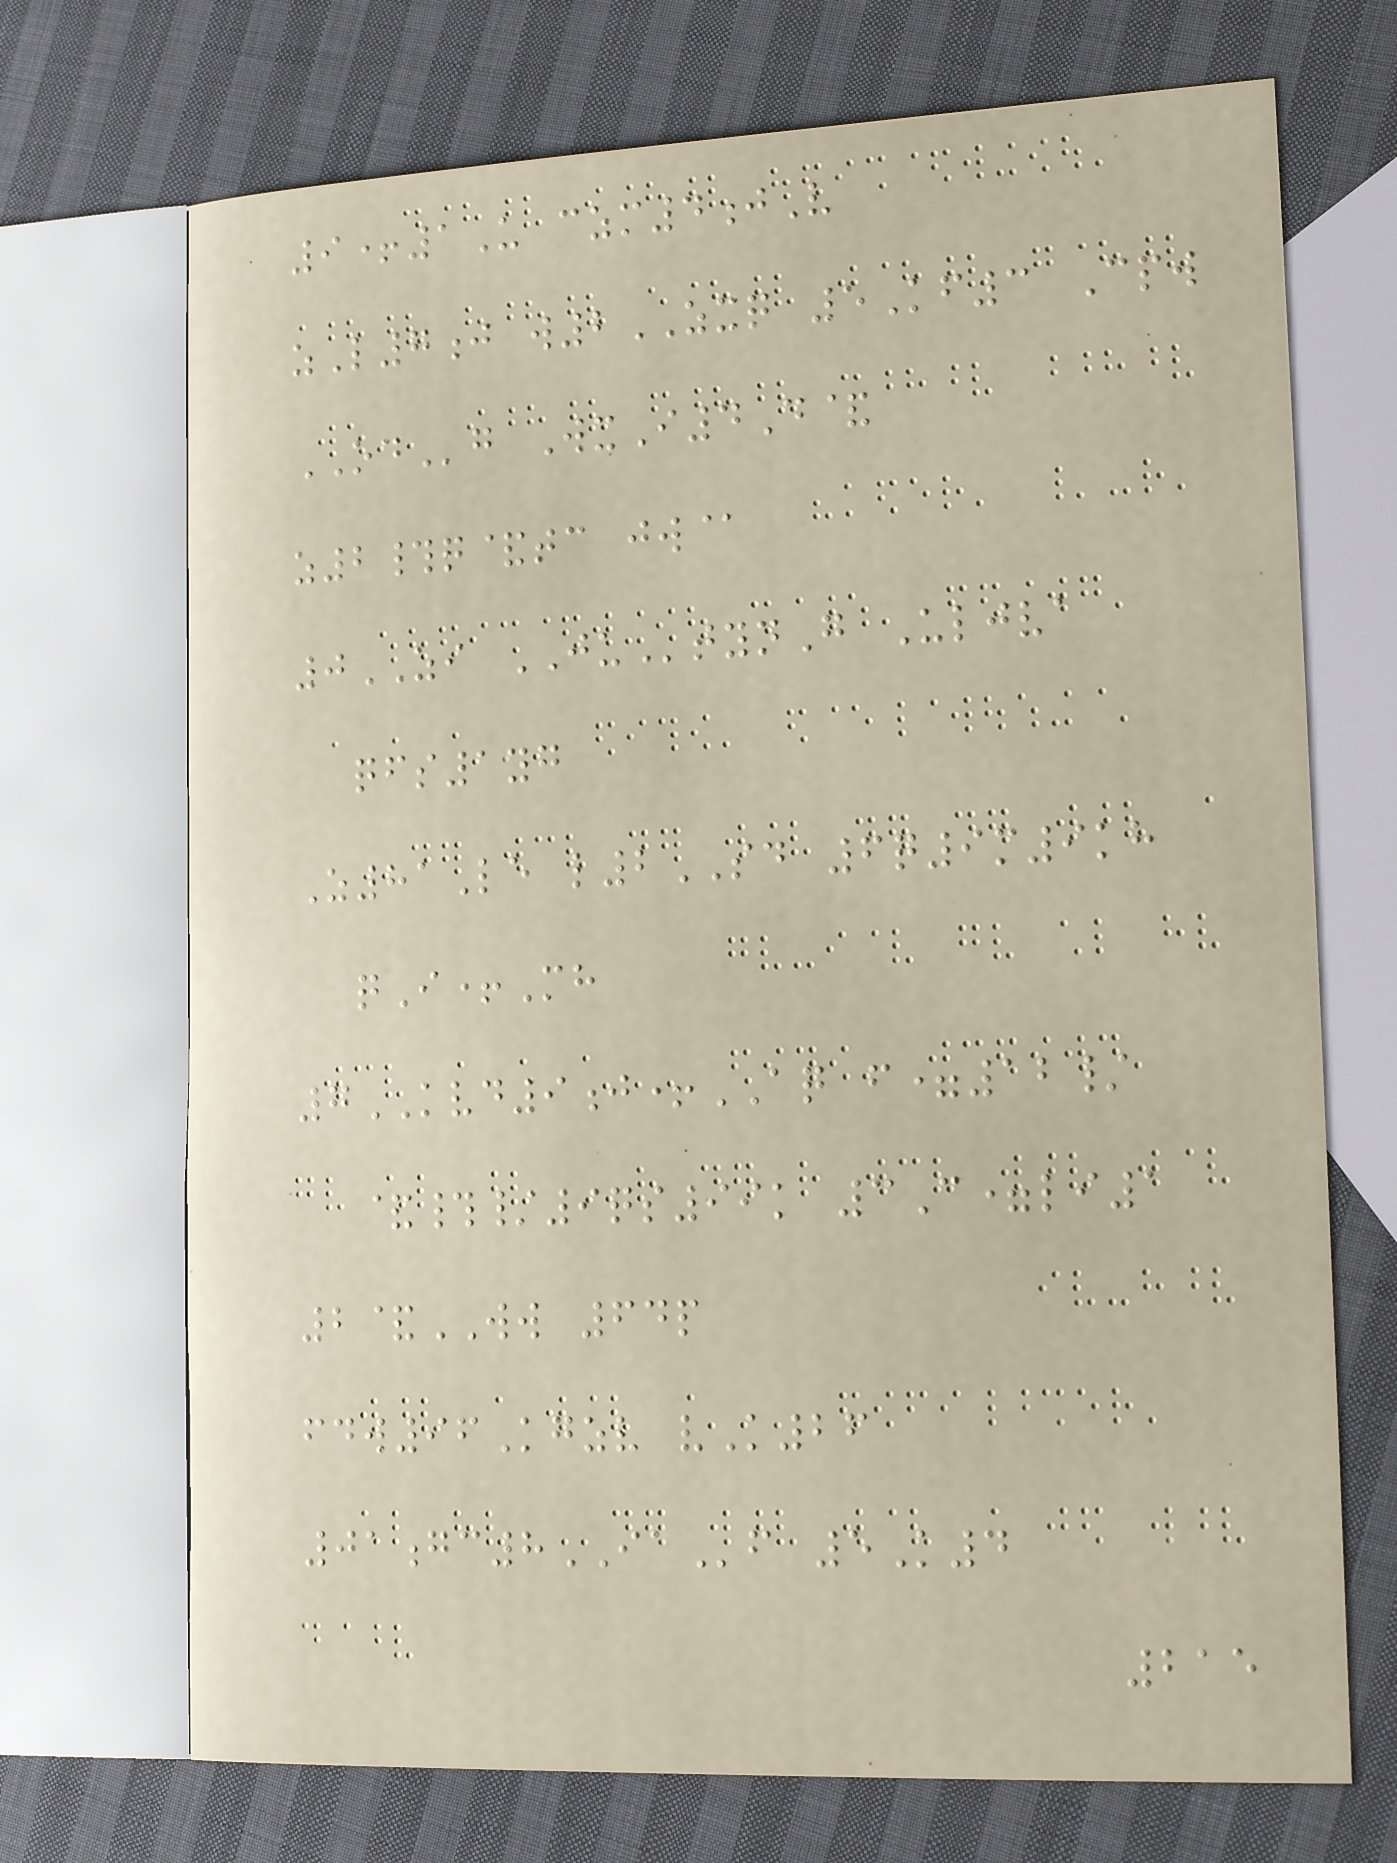9+1U czm4jV
zL7j w2ZXQ 5Kf3 Cpw
ODg WxI4D&
z2#q&tc jw@
0ZI JUtynG Uljva
qfs1yg
Z81Le l2SD 6q9m9kh
qI+Mh
7KVD9j+AQ f=12/
&#/9qs99k 3C=li1
2&WW 64p
fdw96Kgzv vK26
01gc8IAf 5K4
215
